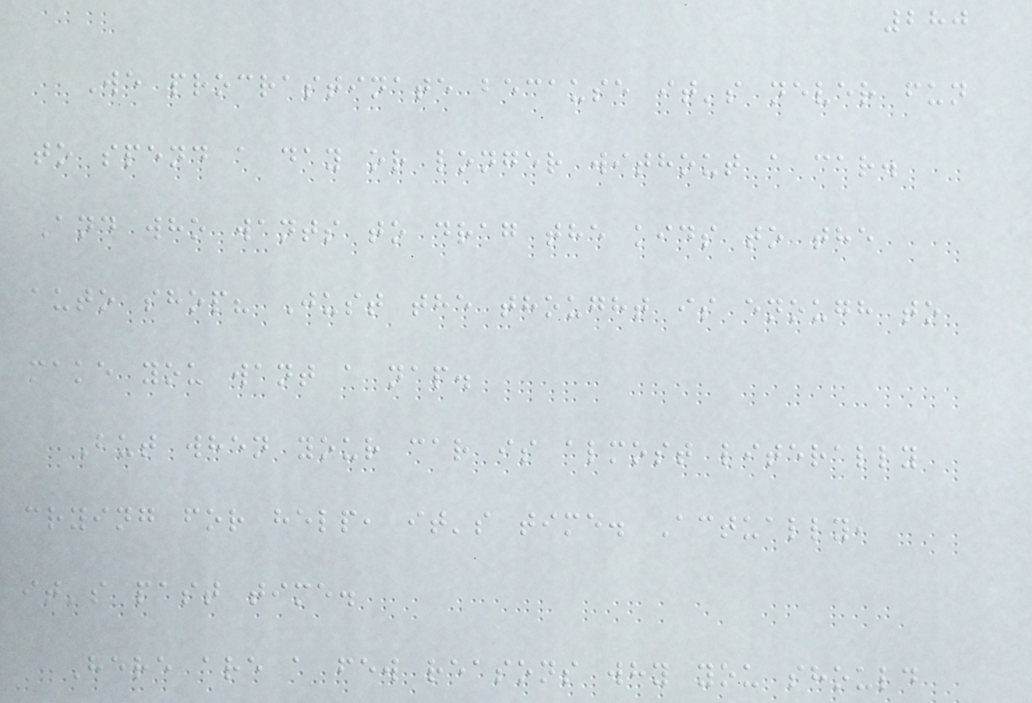280
We procrastinate because it's never fun
to spend a day or longer without a car.
And who wants to drag the kids to the
auto shop? Just the thought is enough to
make you want a nap.
But when your car is almost literally
crying for help, it's time. Actually,
it's past time.
Here are a few reasons why you should
